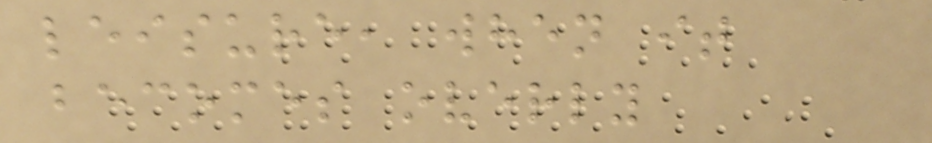leisure, when it
becomes overly
